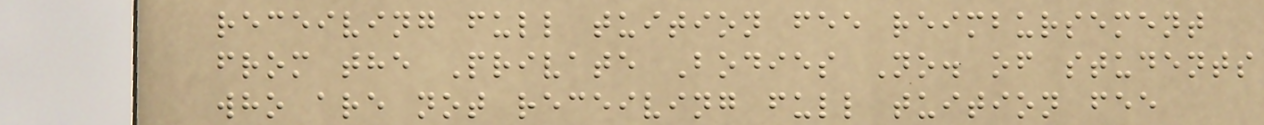receiving full tuition fee reimbursement
from the Private Bodies No. of students
who are not receiving full tuition fee
